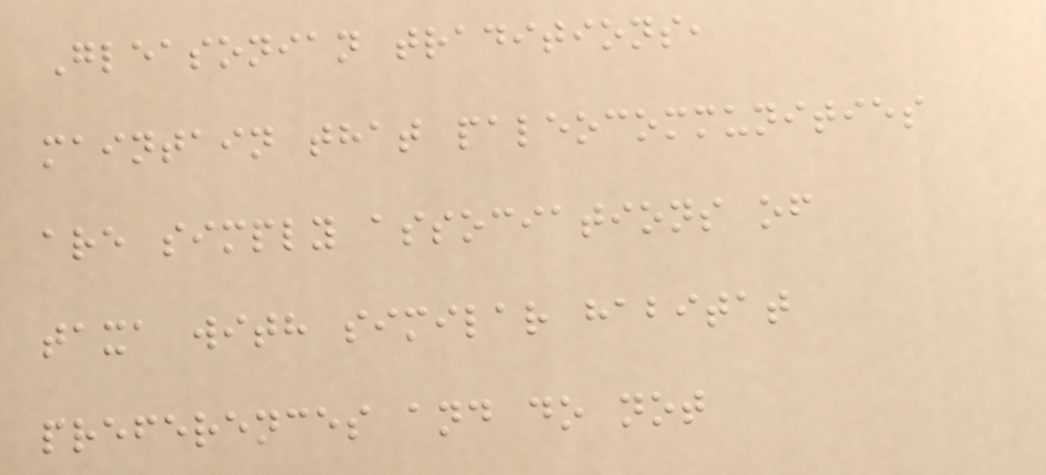Gleasonian traditions,
maintain that paleocommunities
are simply associations of
taxa with similar habitat
preferences and do not
